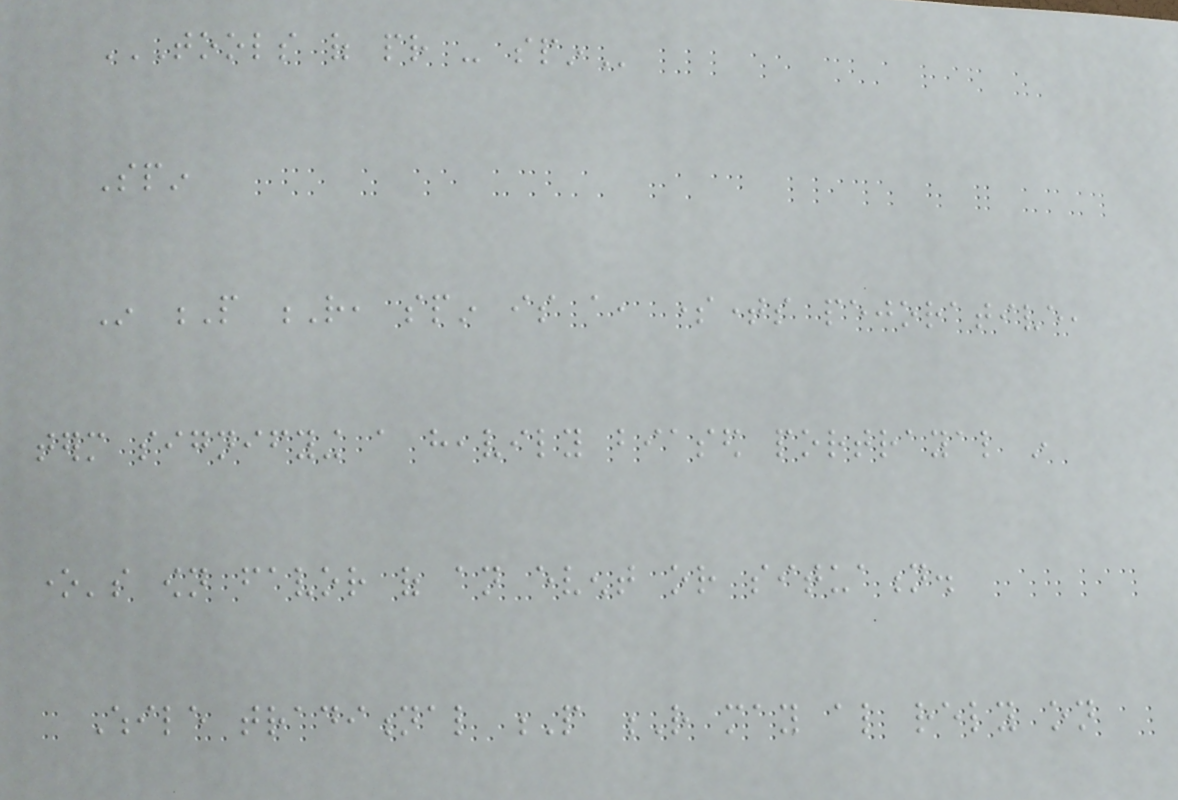TOOLS OF PR - SPIN
Spin
In P R, spin is a, sometimes pejorative,
term signifying a heavily biased portrayal in
one's own favor of an event or situation.
While traditional P R may also rely on
